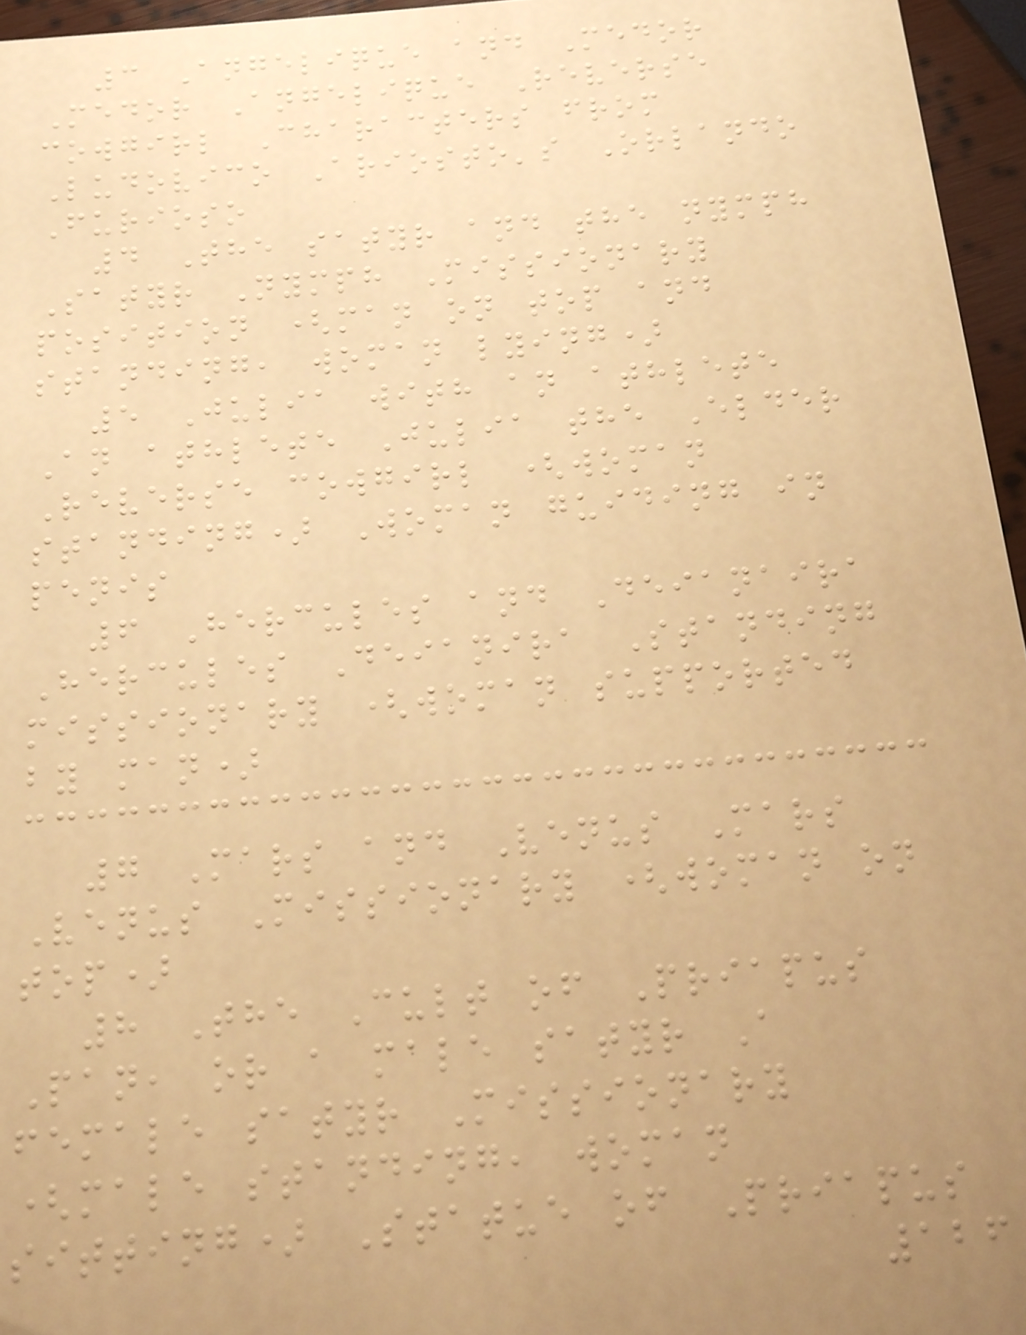3 Angelique and Medor
Medor Angelique Reverse
cowgirl Characters from
Ludovico Ariosto's Orlando
Furioso
4 The satyr and the nymph
Satyr Nymph Missionary
position (man on top and
standing, woman lying)
5 Julia with an athlete
An athlete Julia the Elder
Reverse cowgirl (woman
standing) Woman guiding in
penis
6 Hercules and Deianaira
Hercules Deianira Standing
missionary (woman supported
by man)
7 Mars and Venus Mars
Venus Missionary (woman on
top)
8 The Cult of Priapus
Pan, or a male satyr A
female satyr Missionary
(male standing, woman
sitting) Statue of Priapus
126
